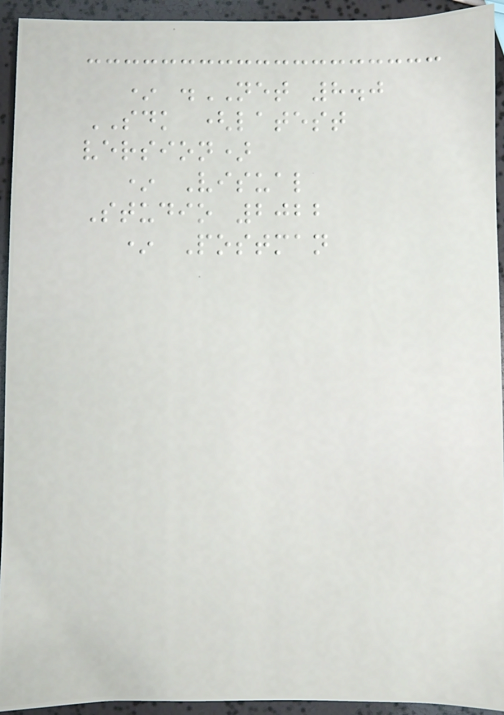* .NET 8.0
SDK (latest
version)
* Visual
Studio 2022
* Postman
